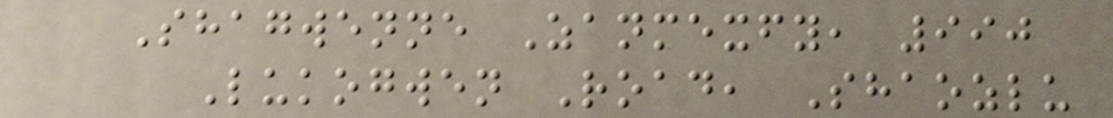Shagwenne Zanmexfy, 990
Lukogwen Road, Shaozlu
